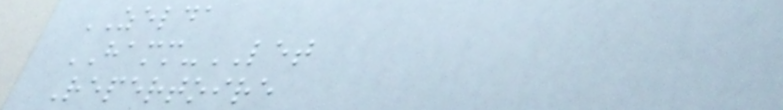ZELDA
HAMM-LET
Repertoire
